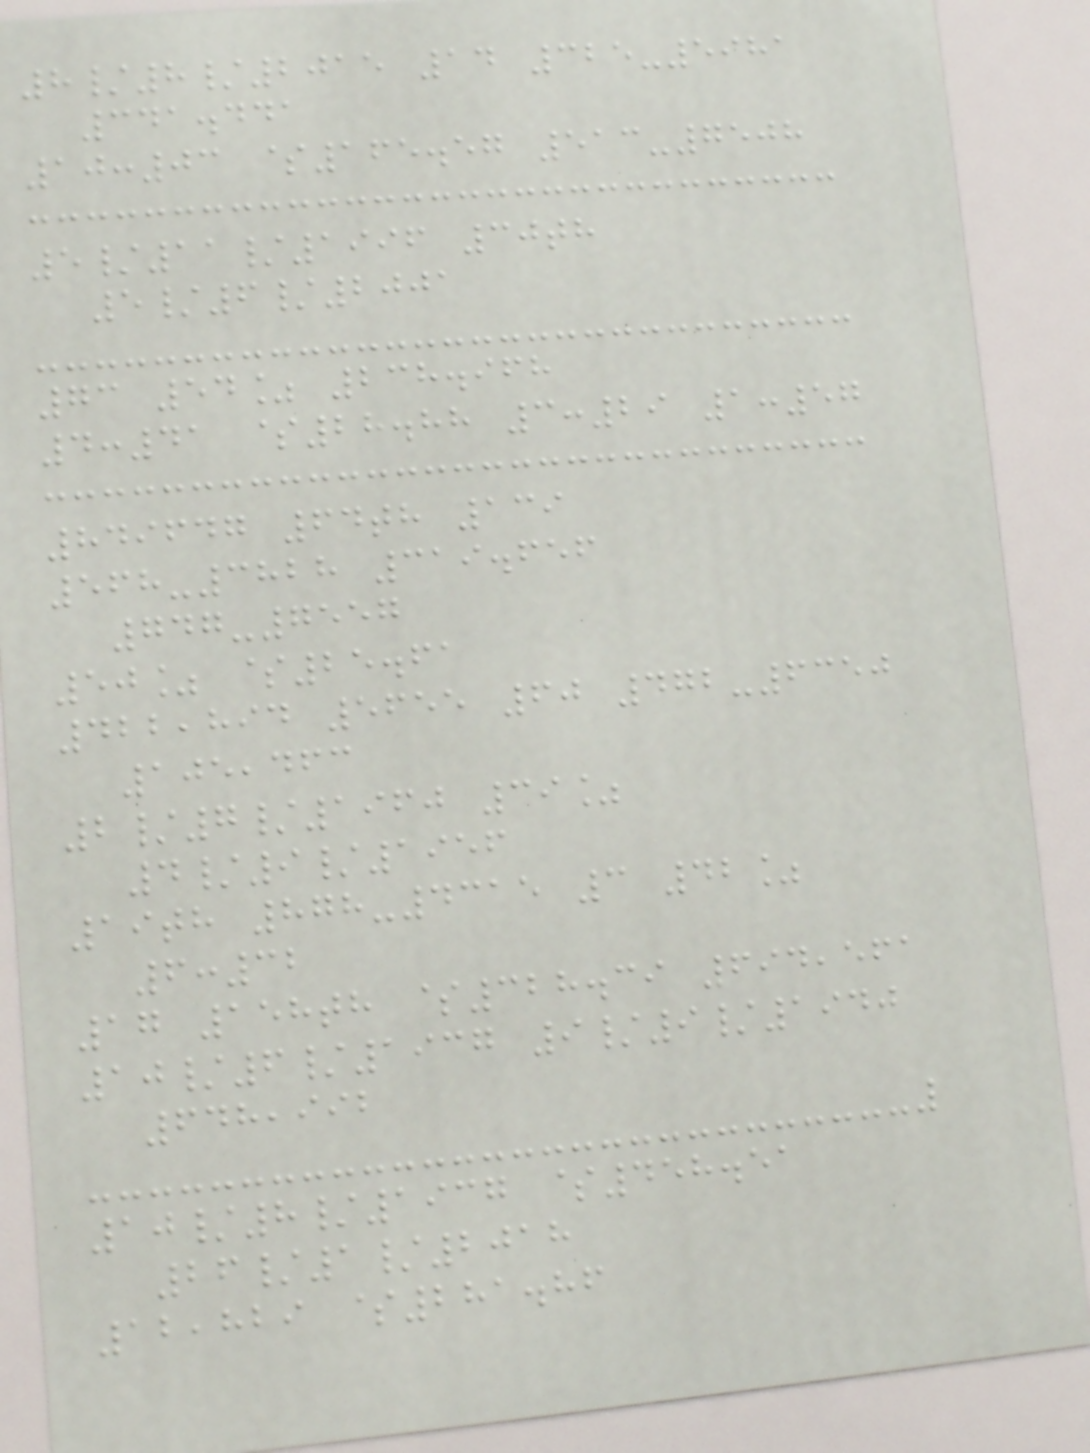8/8/2015 14 325-5981
341.441
10:03 $165.57 513-7508
5/11/1996 30th
5/6/2001
73 54% 238.968
4:41 $28.88 3:29 1:57
849647 64th 139
568-3828 319.656
747-7557
50% $25.61
422,894 5655 60 472-6350
105,463
2/7/1960 39%
4/9/1956
19th 878-4315 3 42%
6:32
17 158th $328.39 694,561
10/6/1937 9/9/1940
648,992
10/8/1937 $458.51
26/1/2018
12,829 $281.86
